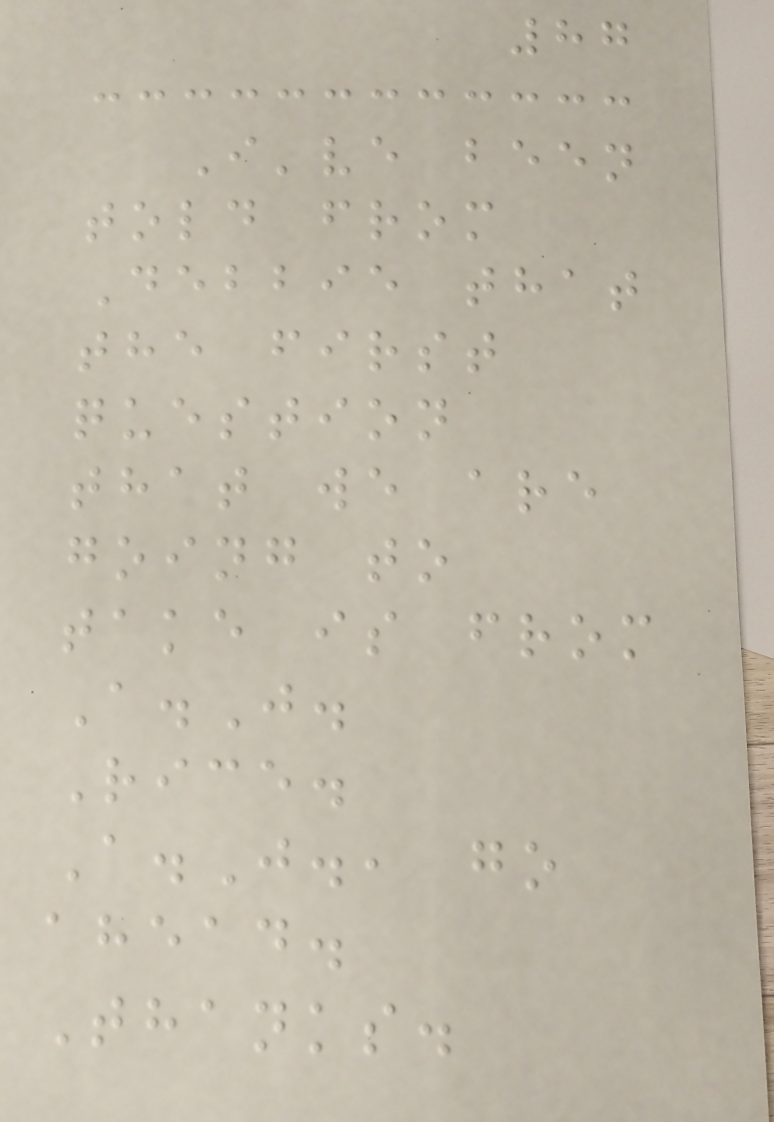87
I've been
told from
Debbie that
the first
question
that we are
going to
take is from
A.J.
Rice.
A.J., go
ahead.
Thanks.
